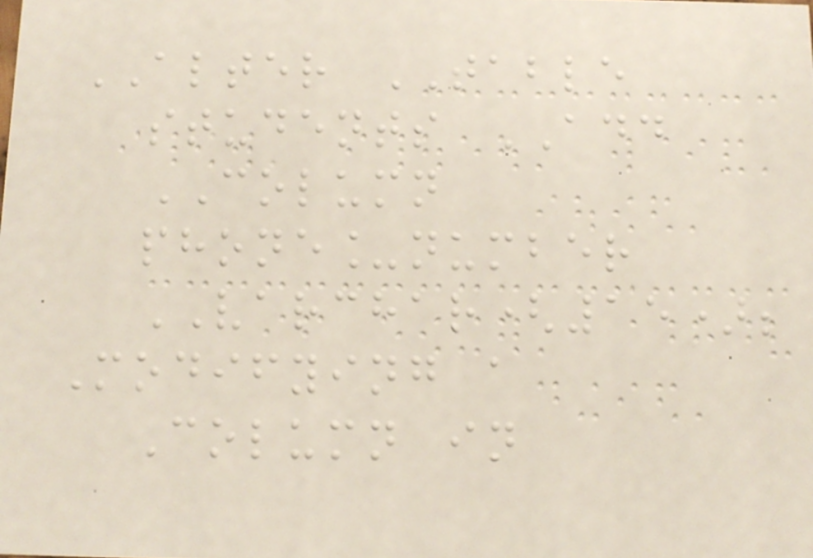ALTER TABLE
students ADD
COLUMN
phone_number
VARCHAR(15);
Modifying a
Column in
